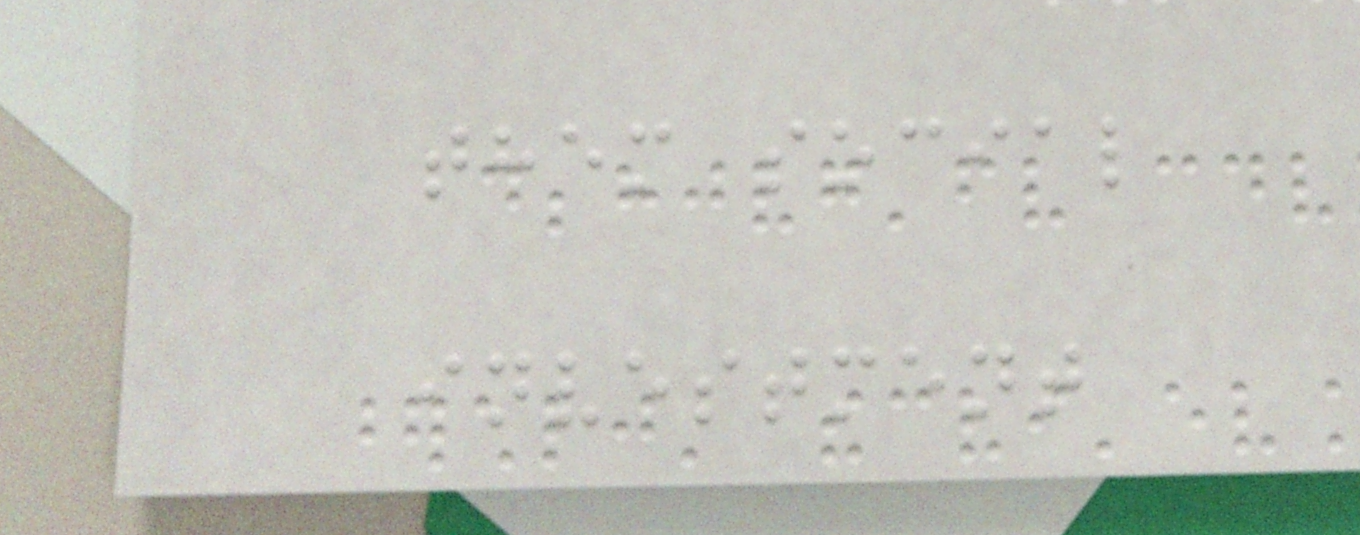them social
investment
